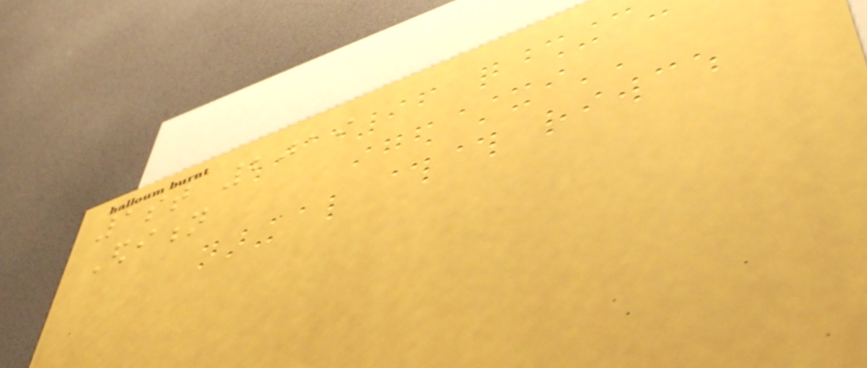1st 2019
Edition
